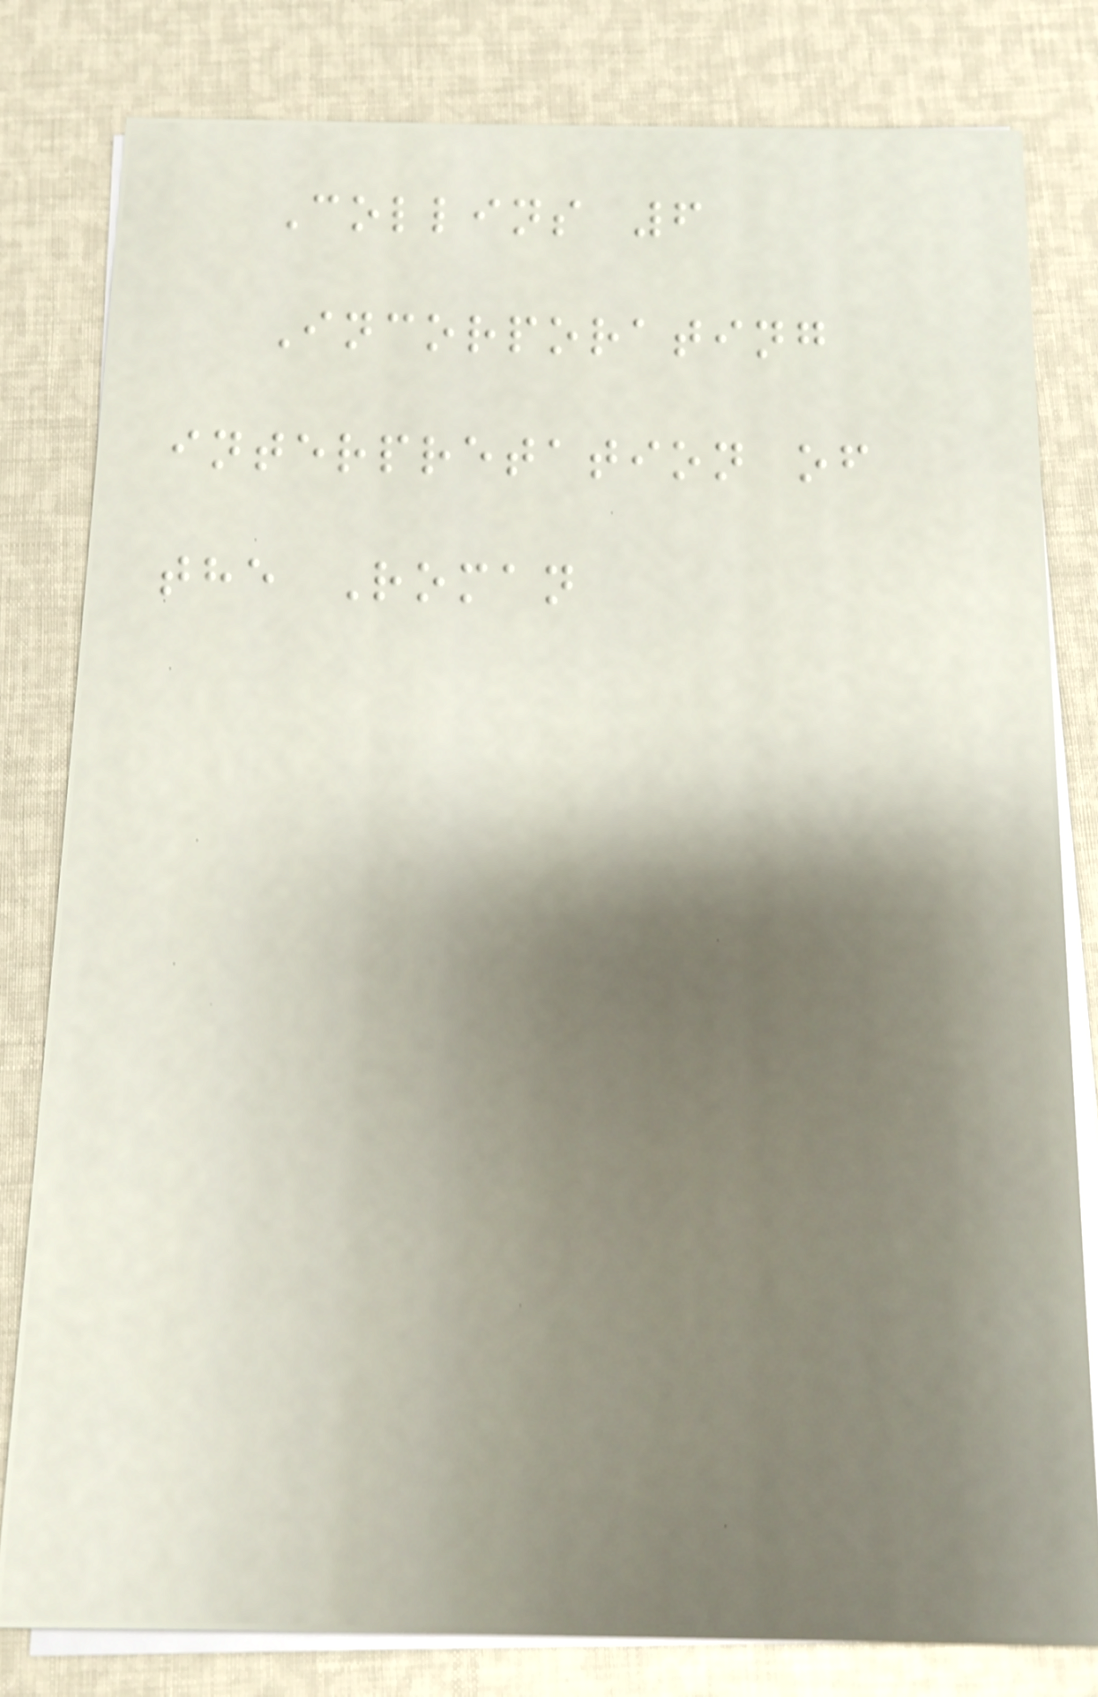Collins 6
Incorporating
interpretation of
the Roman
